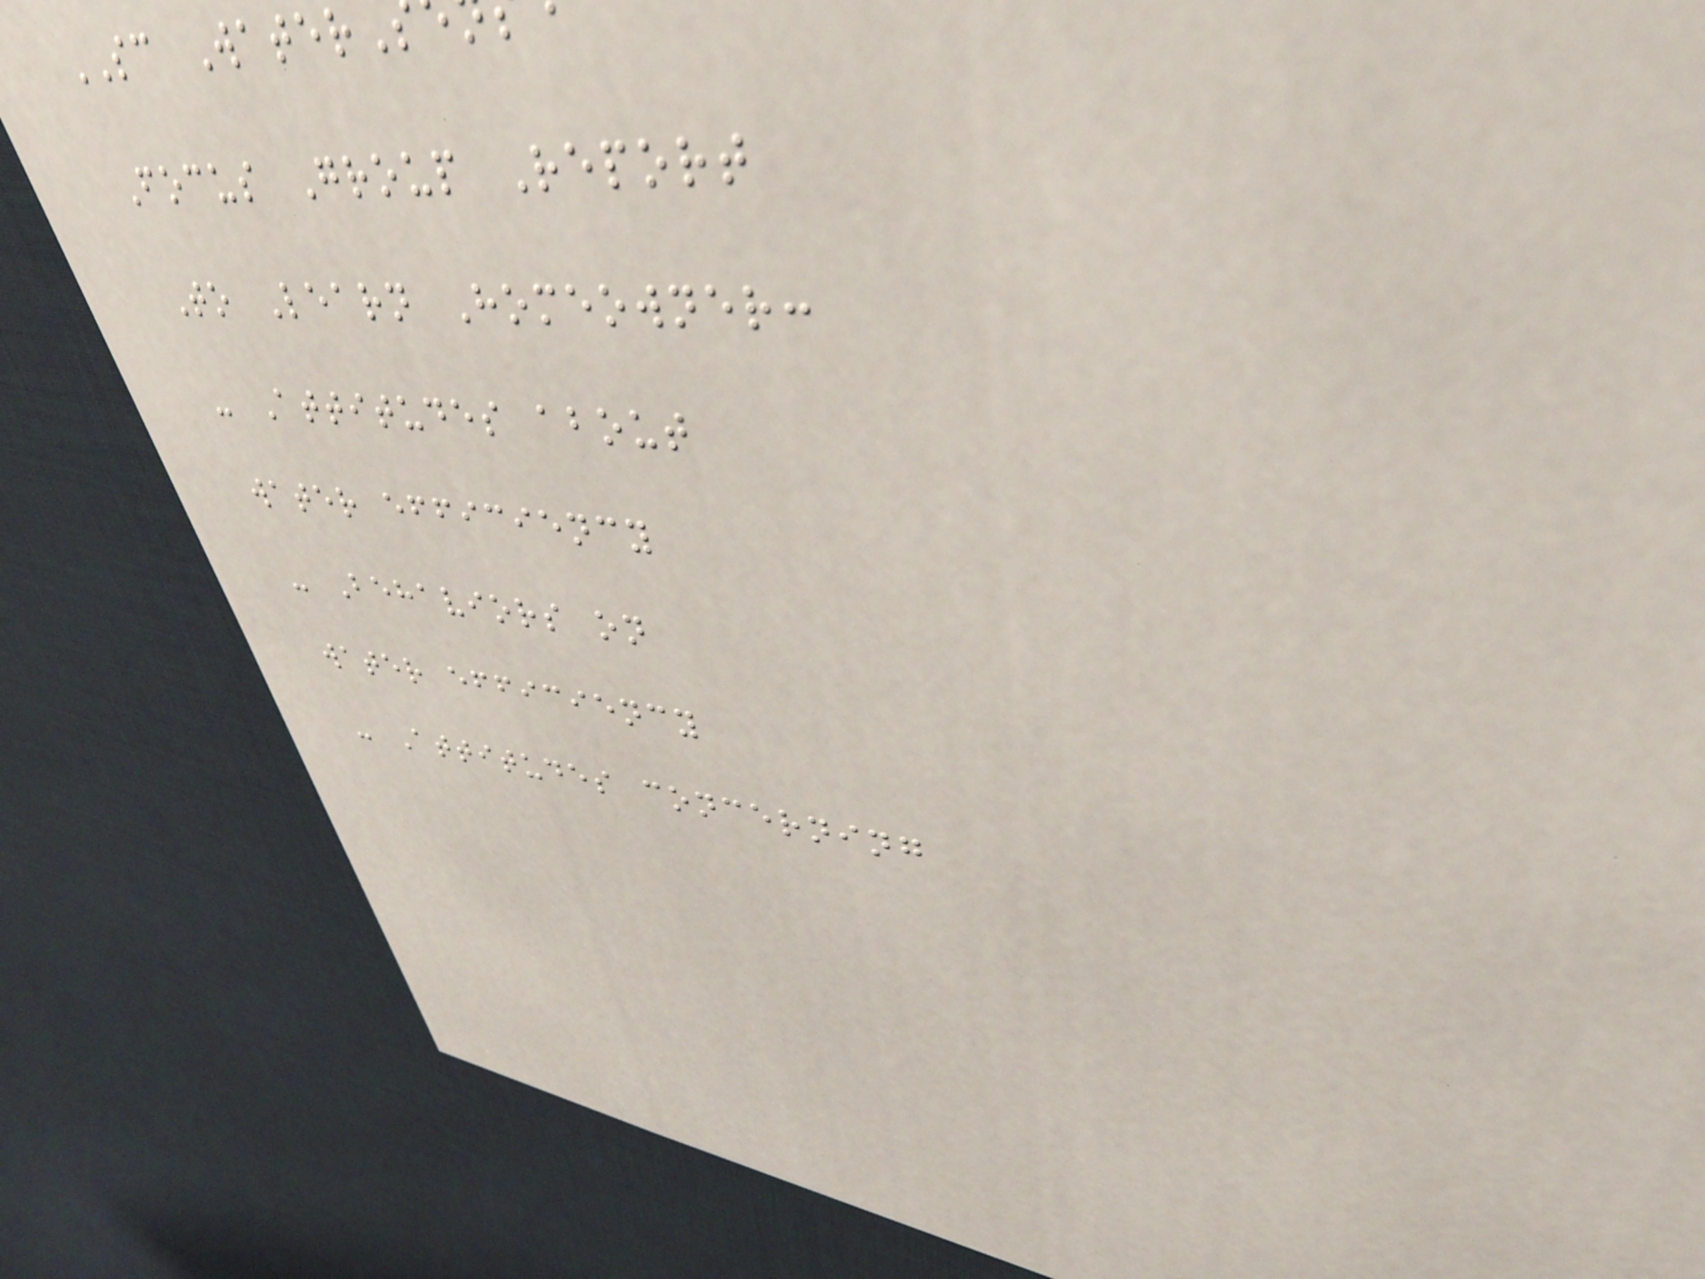SC Water
Focus Group Report
To Learn Homeowner:
- Attitudes about
water efficiency
- Behaviors on
water efficiency
- Attitudes concerning
